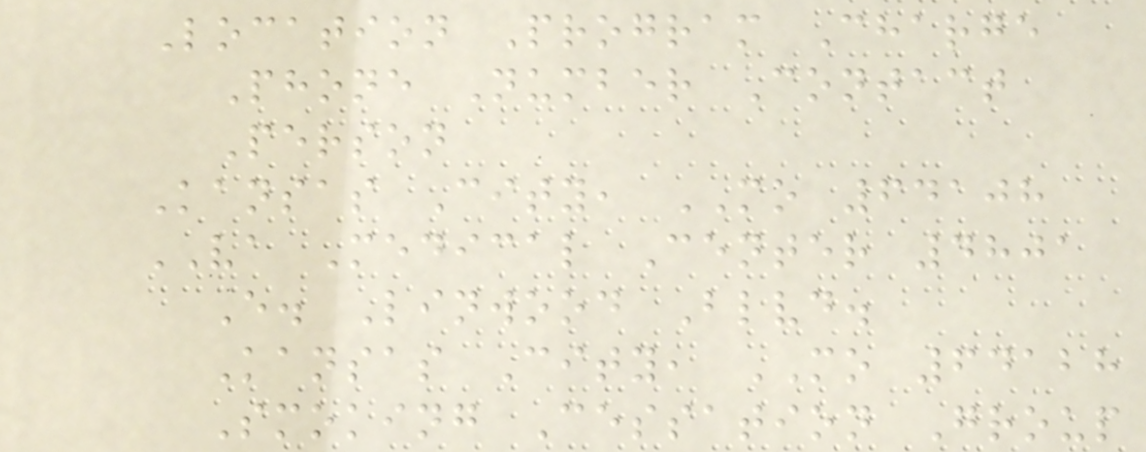Location Program Charge
Phone Number Contact
Person
Kansas City, MO 64108
VA Medical Center 4801
E. Linwood Blvd.
Kansas City, MO 64128
Smoking Cessation Group
